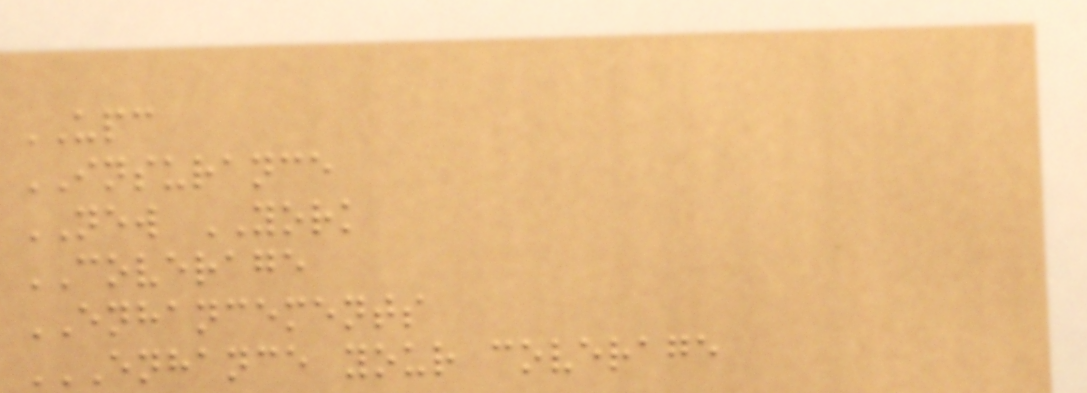UPC
INSURANCE
NEW YORK
COVERAGE
ENHANCEMENTS
ENHANCE YOUR COVERAGE
